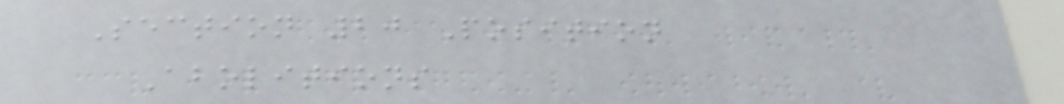Section 20 Position
Abolitions
